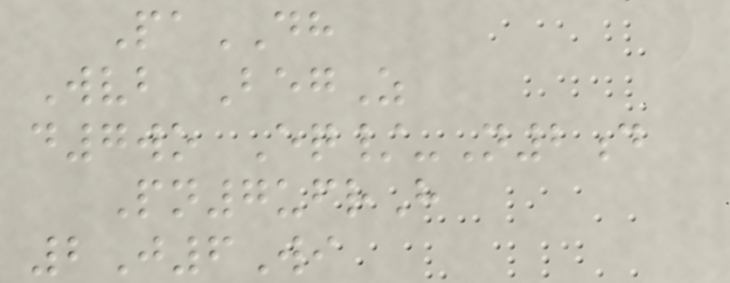PaDH
Wvb BegZ
d7wo Eq/-N2d
Pn7ufrH
2J6Wi
